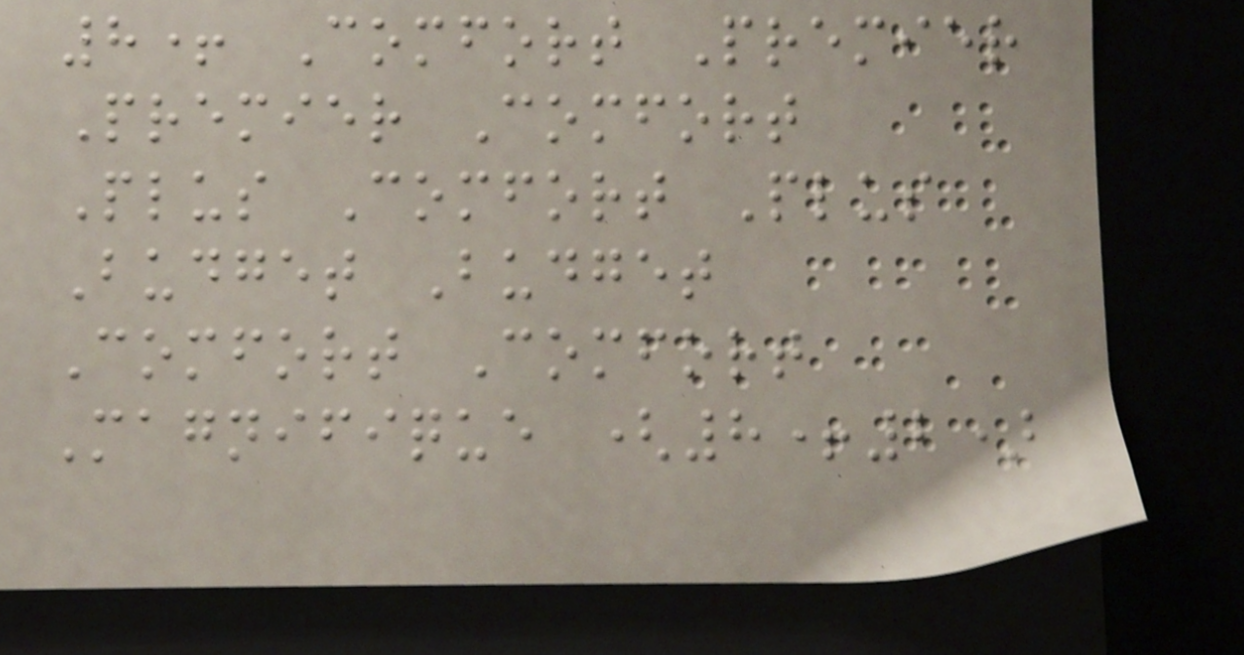8+ Comfort Premier
Premier Comfort
Plus Comfort Plus
Budget Budget
Comfort Comfort
Magnifique (8+2)
